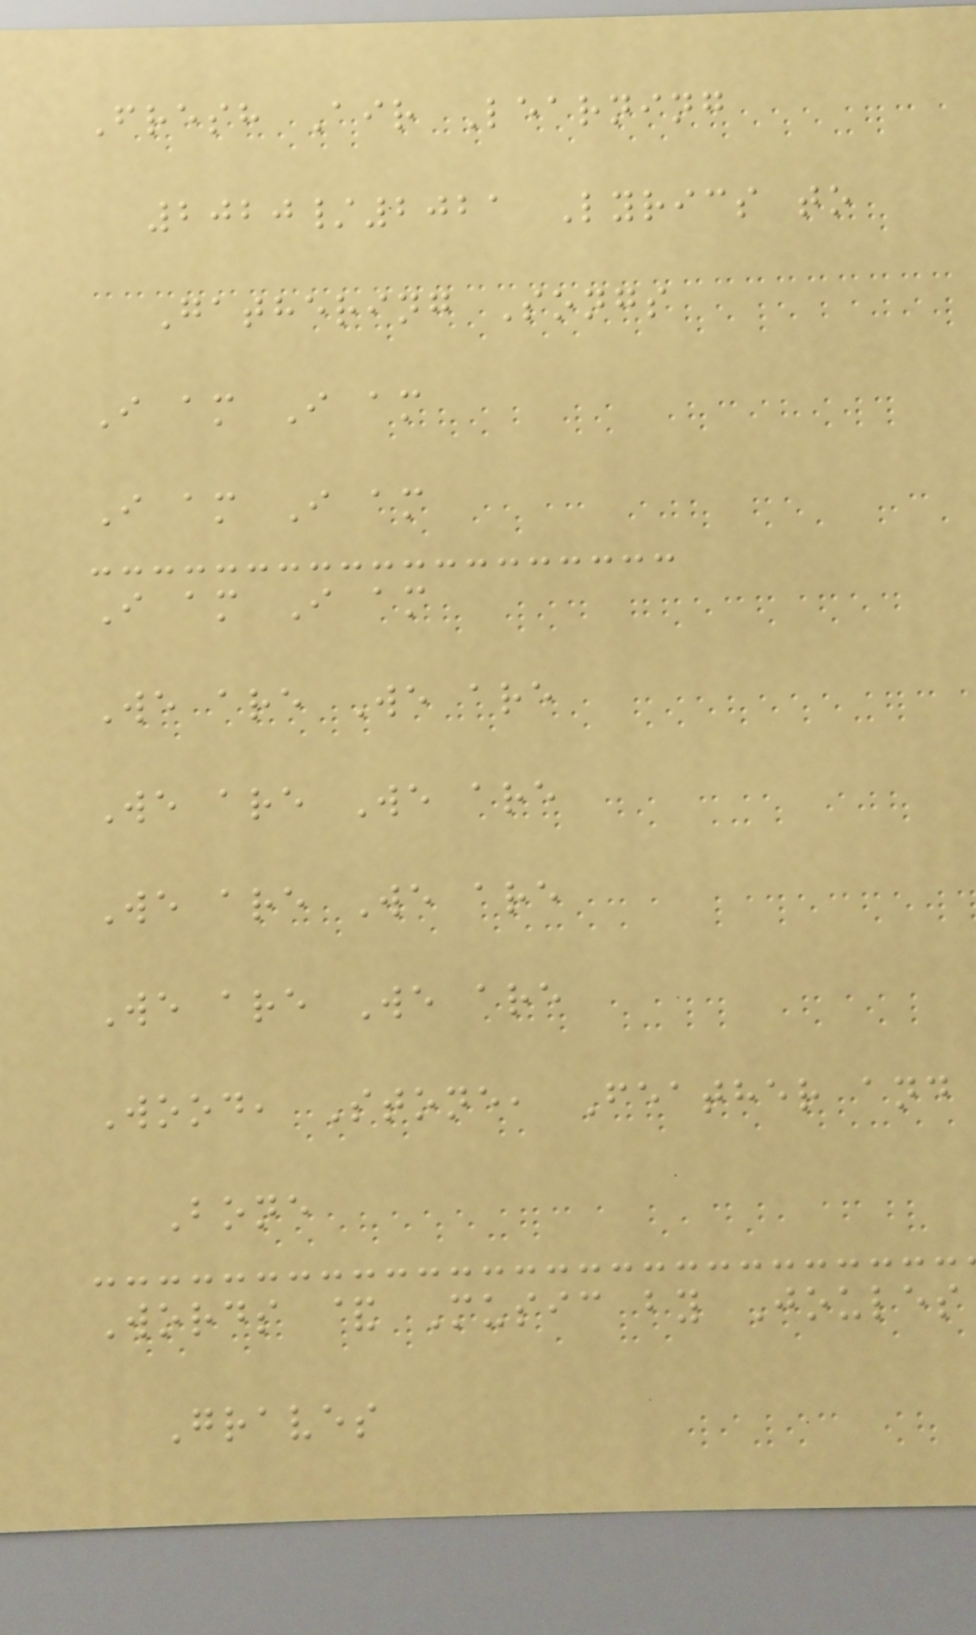Fresh Air Learning
2020/2021 Lyrics to
Gathering Songs
I am I am
I am I am
I am I am
We are We are
We are We are
We are We are
We are We are
Wood, Stone, Feather and
Bone
Words & Music by Joules
Graves
